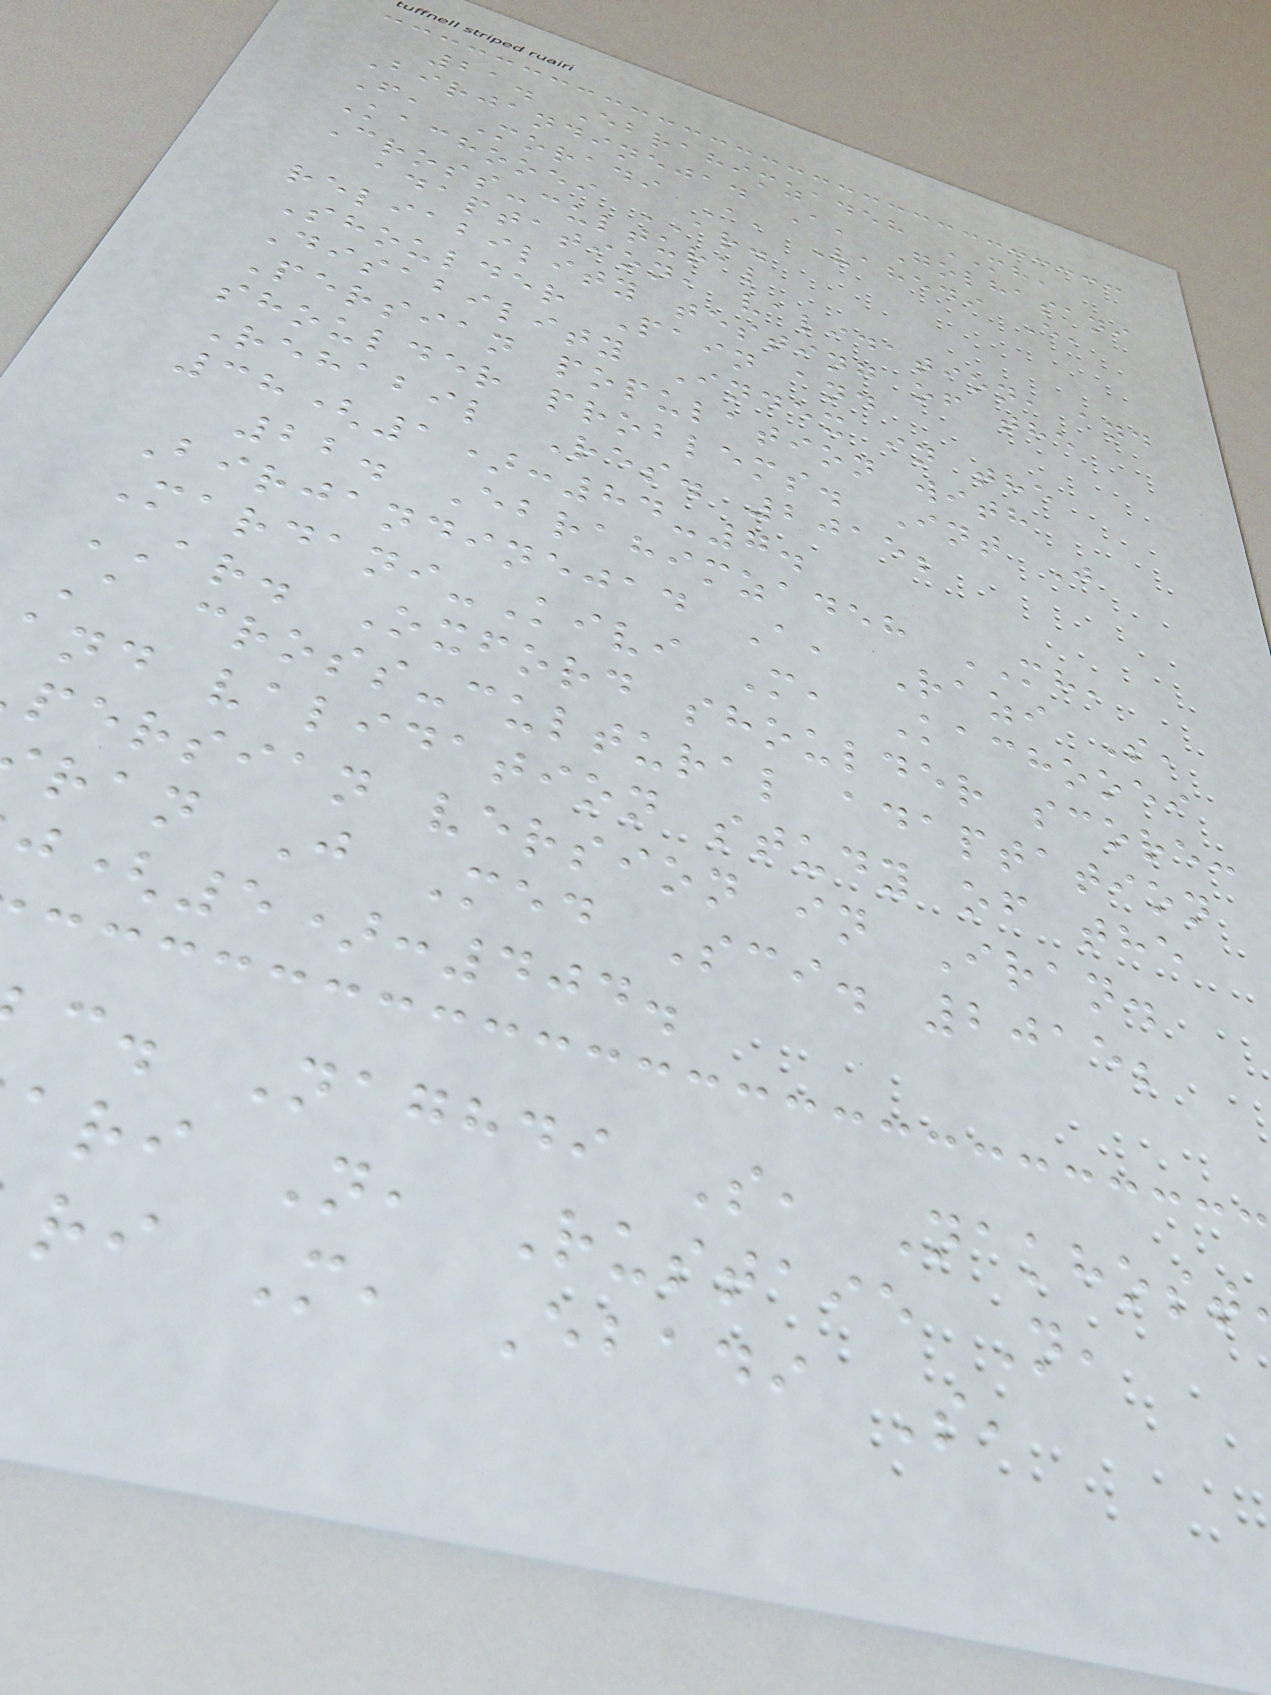21. Ebrahimzadeh MH,
Birjandinejad A, Golhasani
F, Moradi A, Vahedi E,
Kachooei AR.
Cross-cultural
adaptation, validation, and
reliability testing of the
Shoulder Pain and
Disability Index in the
Persian population with
shoulder problems. Int J
Rehabil Res. 2015;
38(1):84-7.
22. Ebrahimzadeh MH,
Birjandinejad A, Razi S,
Mardani-Kivi M, Kachooei
AR. Oxford shoulder score:
A cross-cultural adaptation
and validation study of the
persian version in Iran.
ran J Med Sci. 2015;
(5):404.
c. Naghdi S, Nakhost
ari N, Rustaie N,
ri M, Ebadi S,
